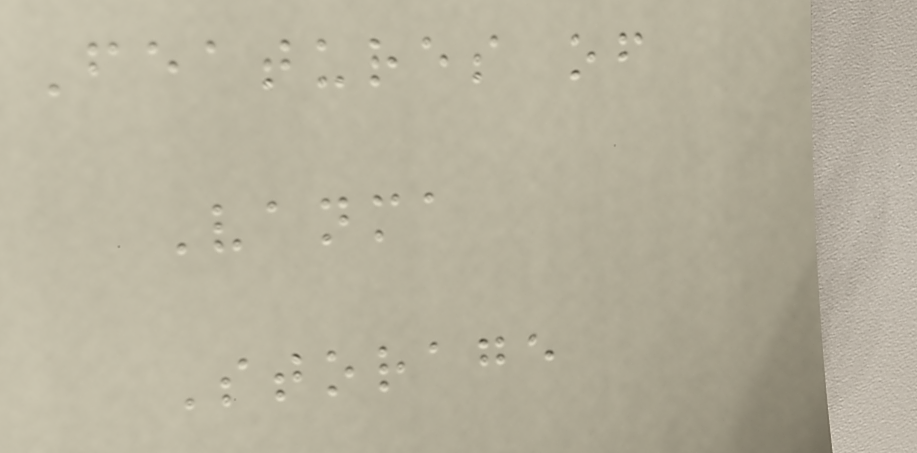Features of
Vanma
Storage
